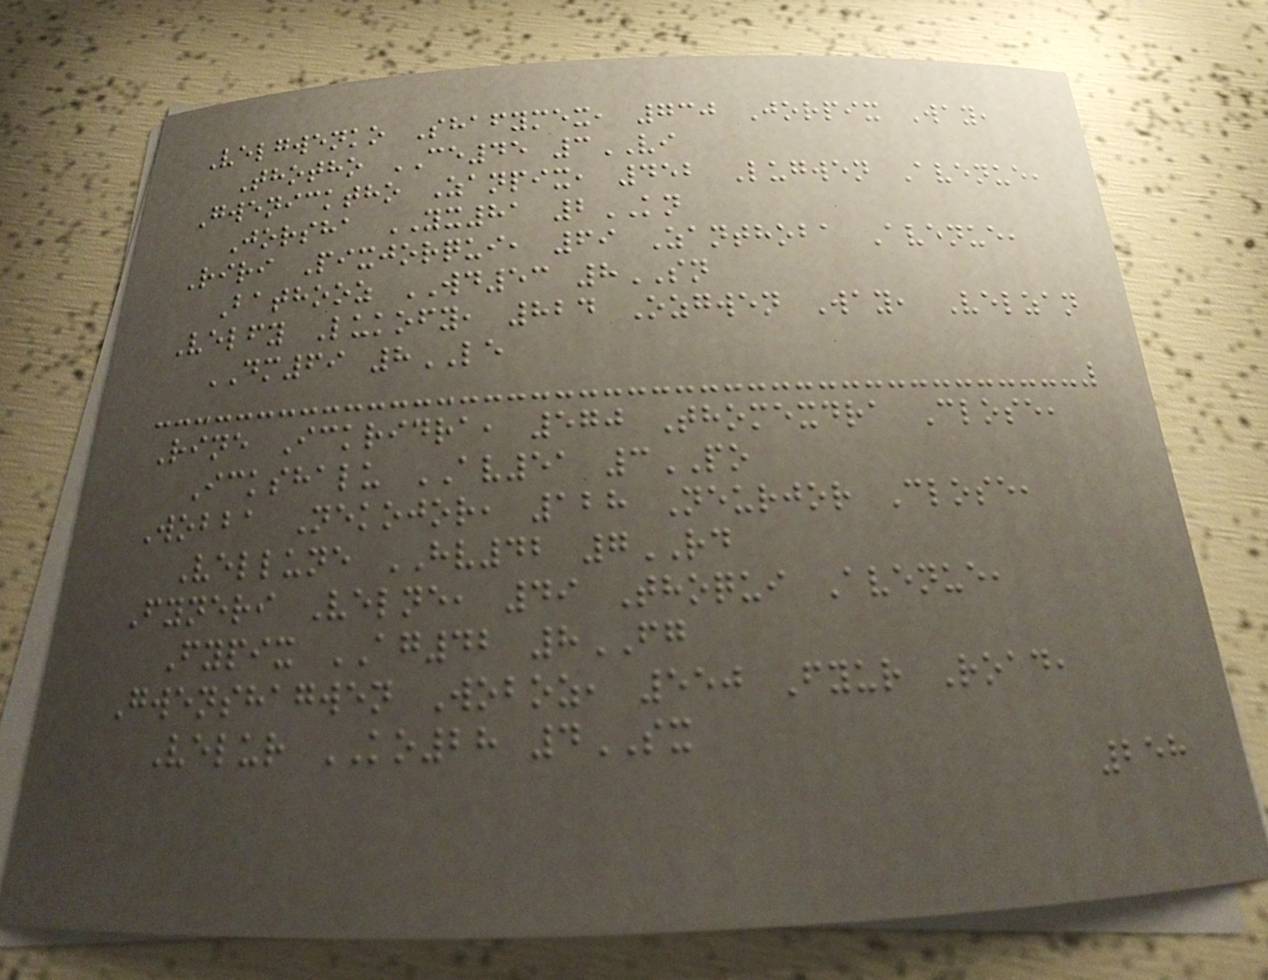Velgwenko Shafymex, 730 Jorpix Way,
Thotho CE45 3VI
Gwenicktho Zanpix, 452 Lugwen Avenue,
Jorsha YX81 2KN
Riri Pixjorqui, 69 Zanthoba Avenue,
Bathooz WD53 8SN
Velfy Lukofy, 824 Ozgwen Way, Velzan
DM69 8LE
Rine Ickridra, 570 Thomexdra Close,
Ickshalu AV51 3PO
Wobba Nekojor, 128 Neurjor Close,
Vellune HV42 7RD
Fyneri Velne, 49 Thoqui Avenue,
Fypix AG42 8FG
Gwenshagwen Woboz, 550 Fyur Road,
Velur KO28 4SX
258
